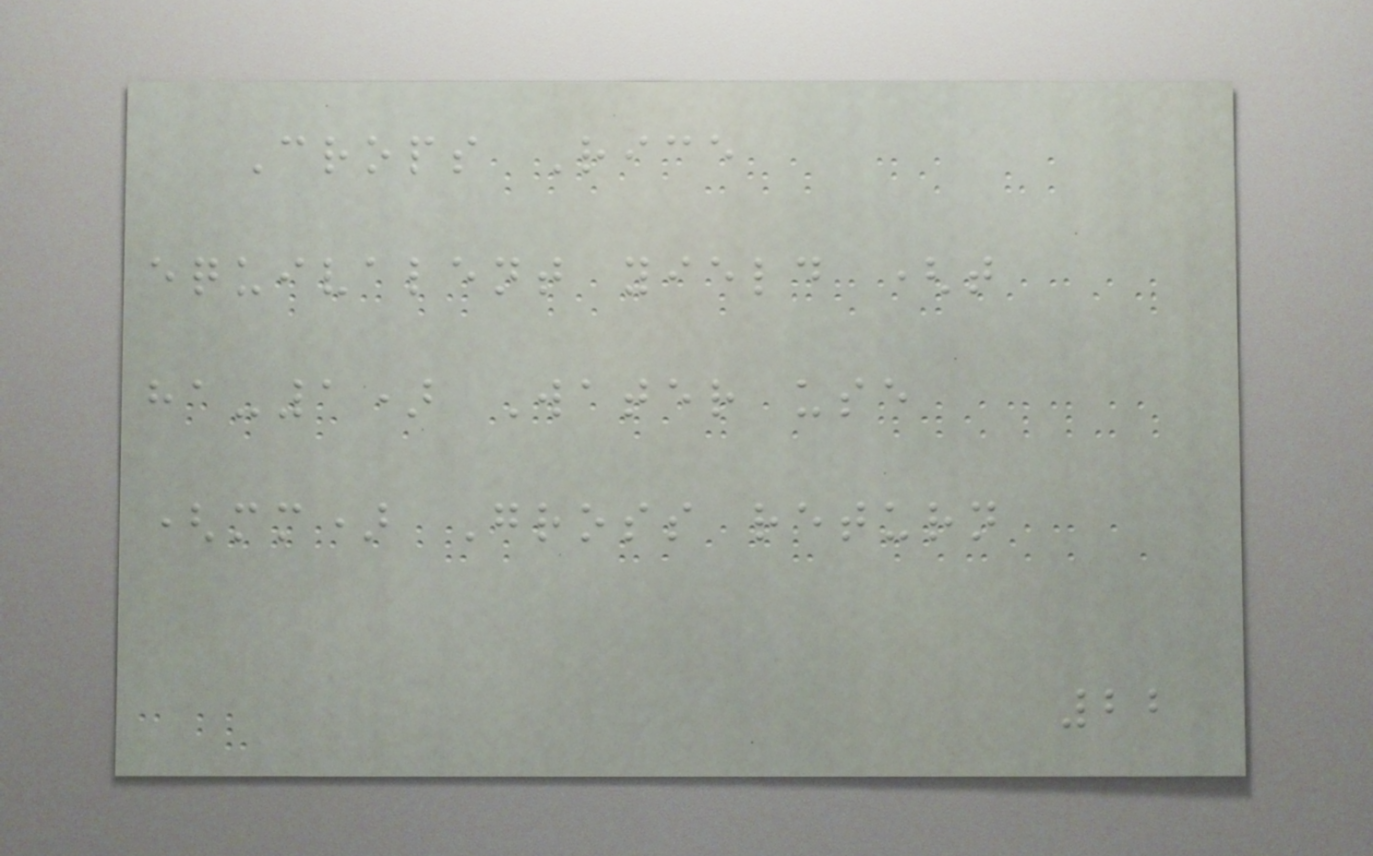Crops Rice
equivalent yield (t
ha-1) Water use
(mm) Gross return
22
